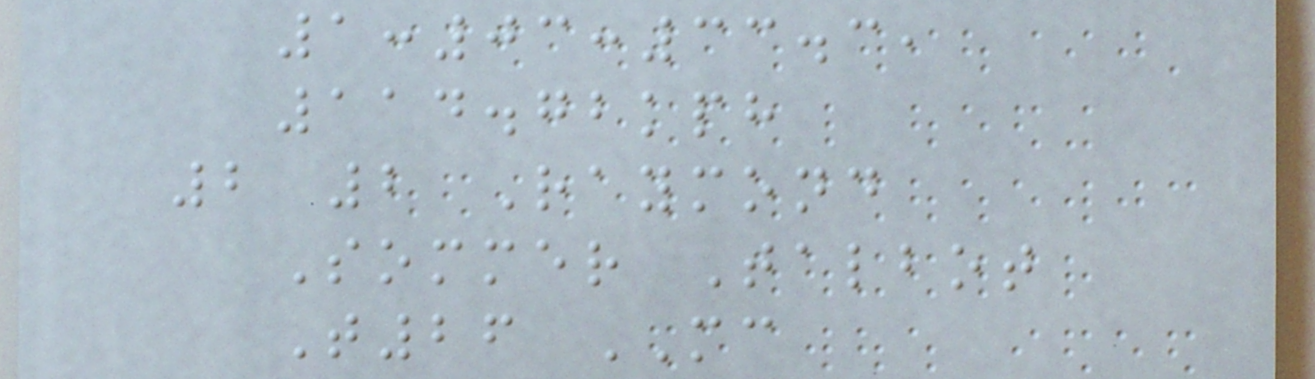1:03:33.3,
114.72kph
2 2 Raymond
Sommer Talbot
T26 MC
